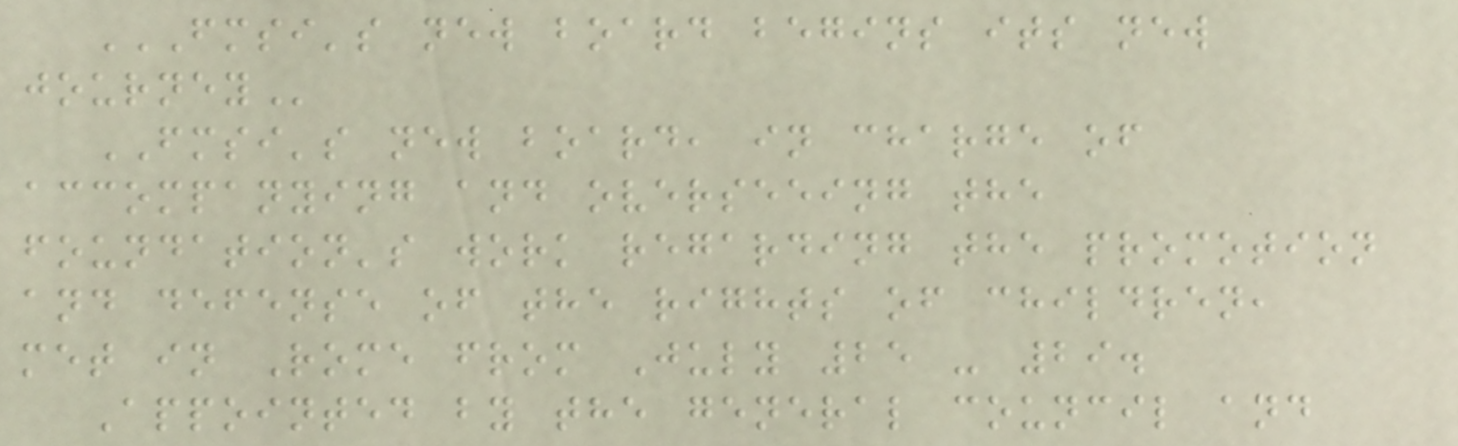FMSI'S NEW BOARD BEGINS ITS NEW
JOURNEY
FMSI's new board, in charge of
accompanying and overseeing the
foundation's work regarding the promotion
and defense of the rights of children,
met in Rome from July 25 - 29.
Appointed by the general council and
